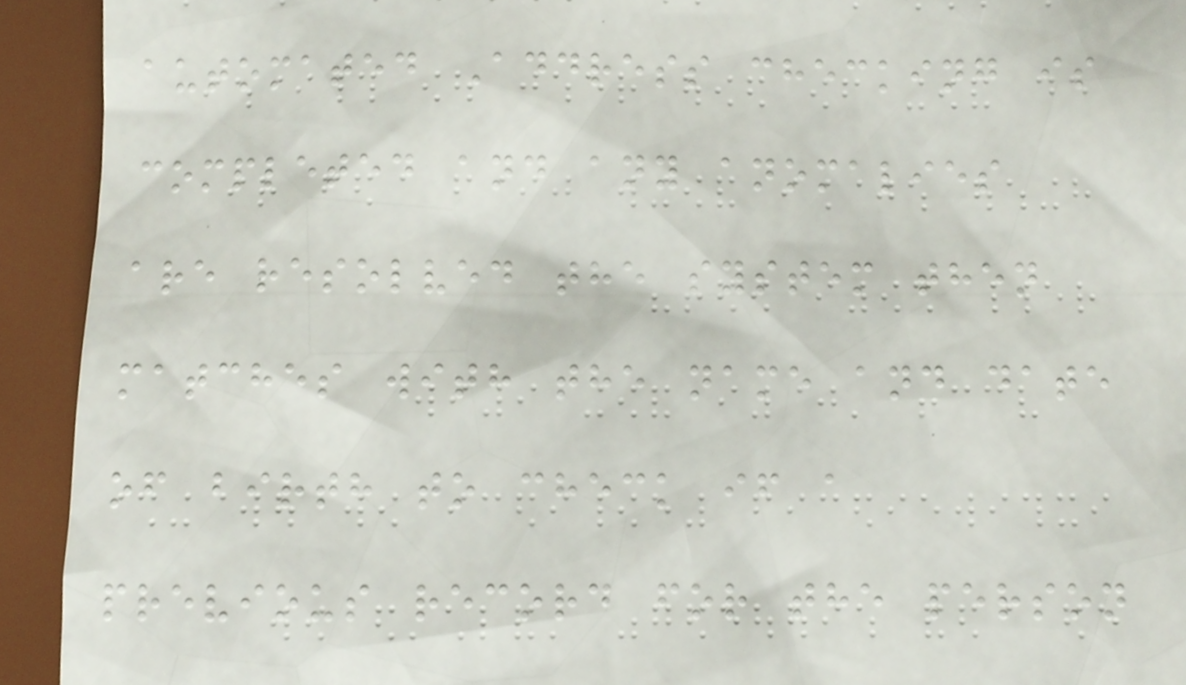automated Address checking is
completed and any anomalies
are resolved the system then
matches with the name and date
of birth to check if a
previous record for the person
